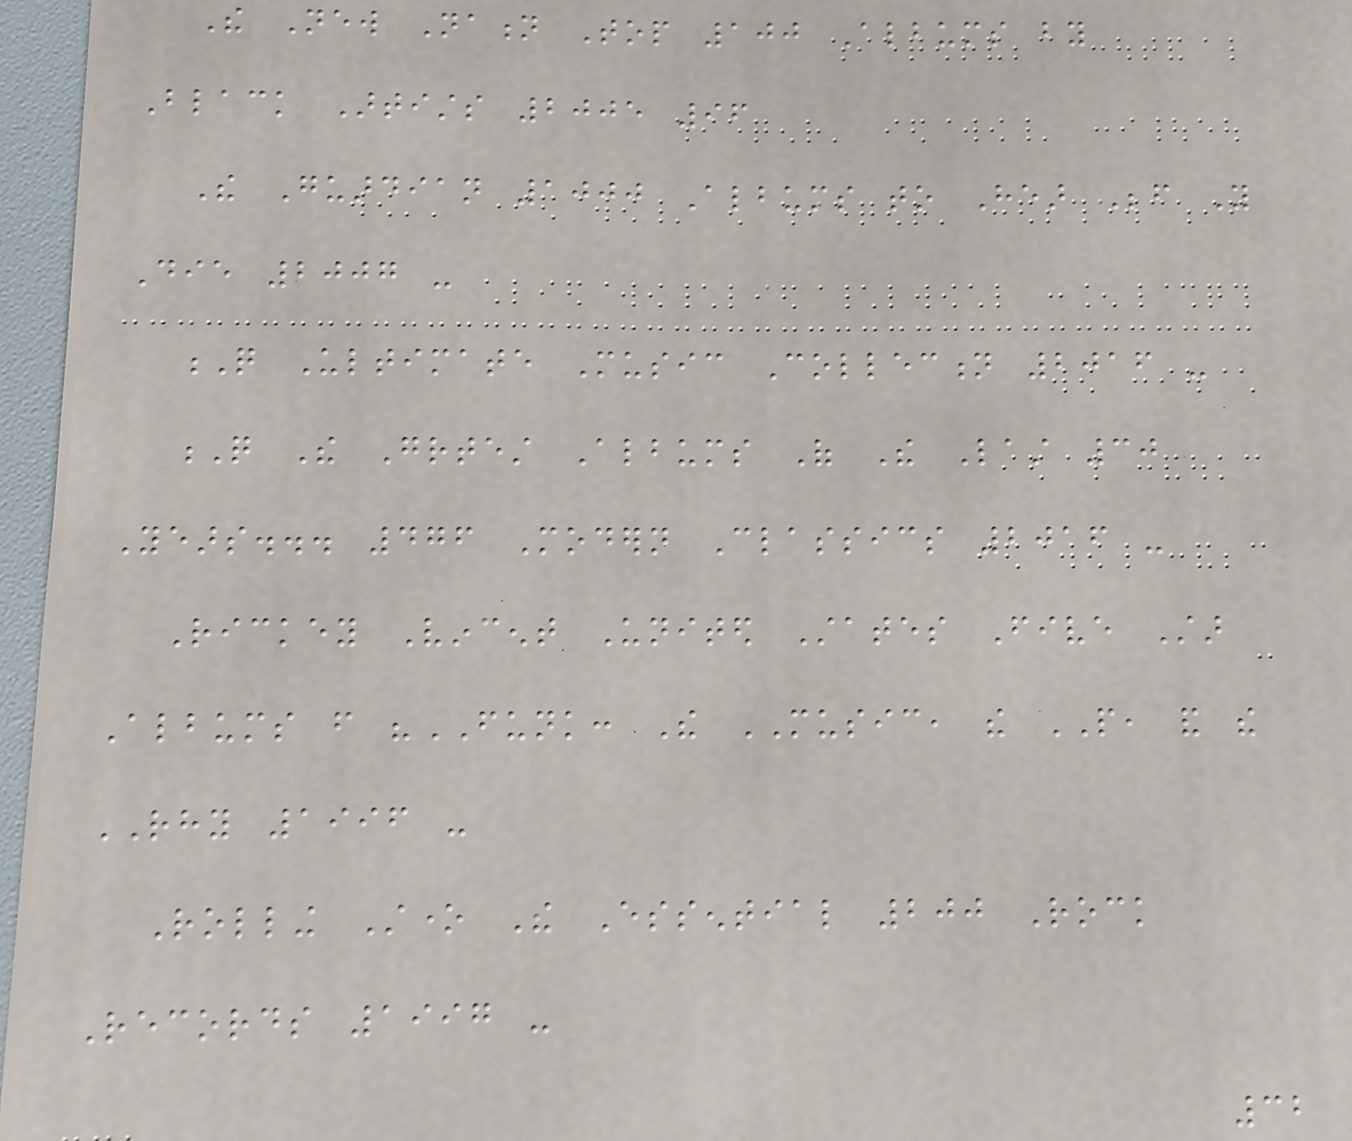The New Nation Top 100 Albums by
Black Artists 2005 96
The Guardian 1000 Albums to Hear Before You
Die 2007 -
Q Ultimate Music Collection 2016 -
Q The Greatest Albums Of The Last 30
Years... 476 Modern Classics 2016 -
Rickey Vincent United States Five Star
Albums from "FUNK: The MUSIC, the PEOPLE, and the
RHY 1996 -
Rolling Stone The Essential 200 Rock
Records 1997 -
32
